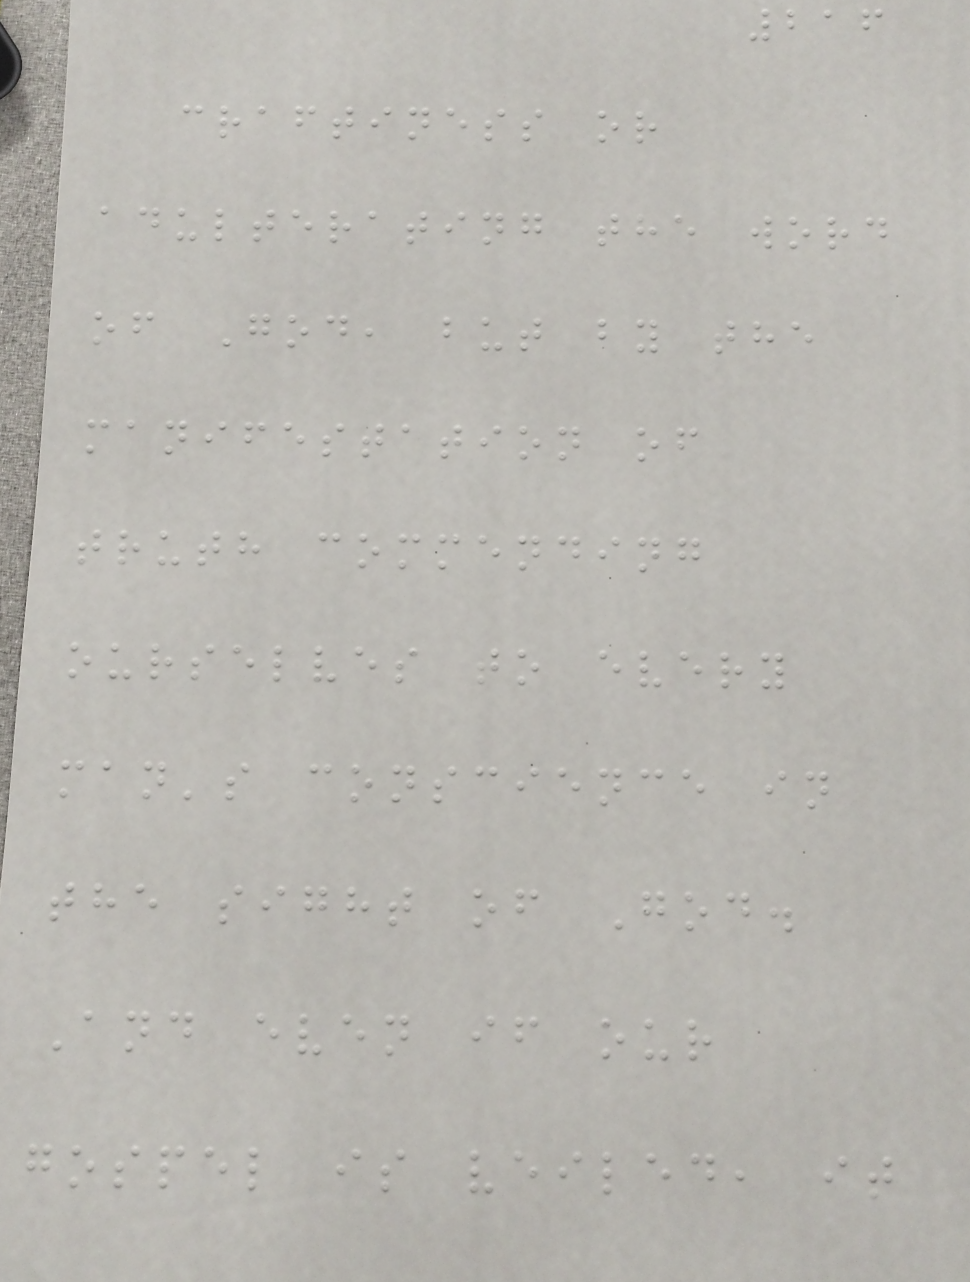216
craftiness or
adulterating the word
of God, but by the
manifestation of
truth commending
ourselves to every
man's conscience in
the sight of God.
And even if our
gospel is veiled, it
